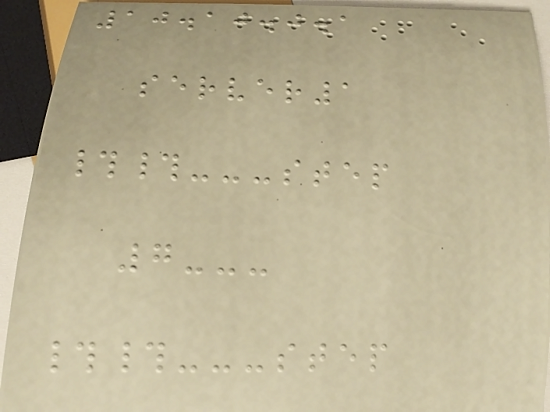10.10.0.1
server1
##---step
7---
##---step
